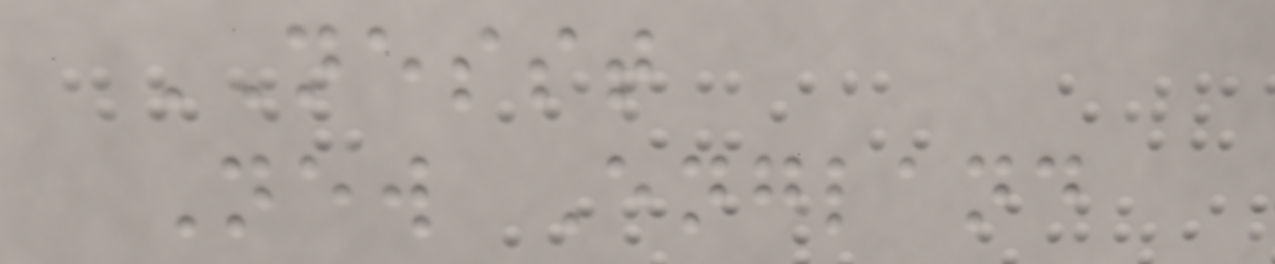NESST
New England
